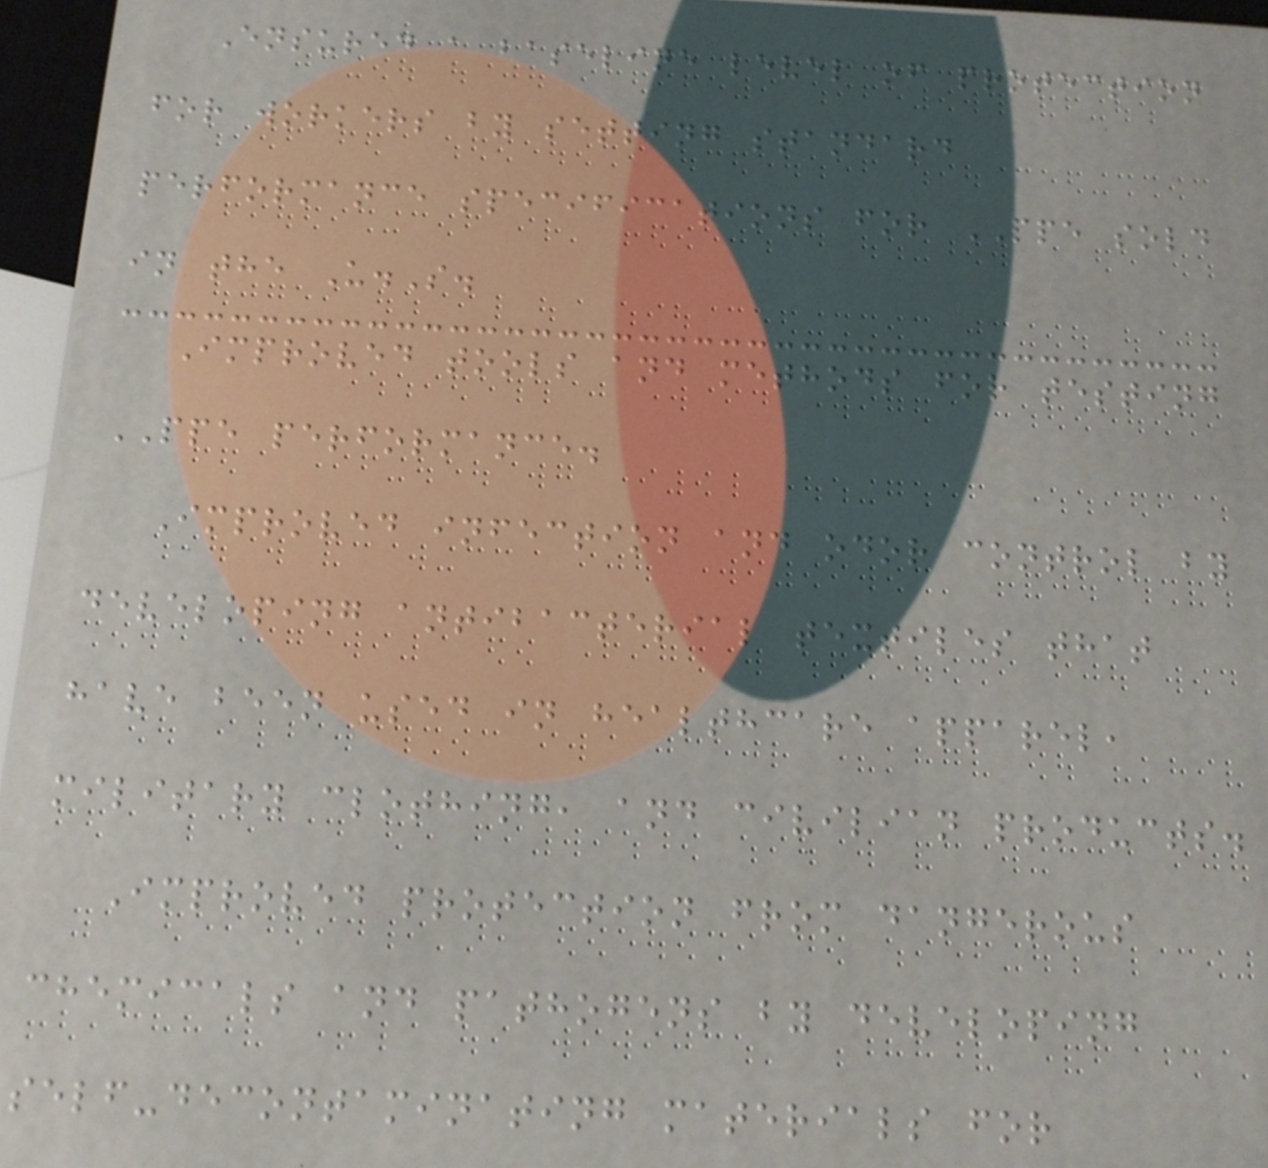Ensured a baseline level of protection
for workers by setting standard
performance specifications for PPE sold
in the U.S.
Improved tools and methods for testing
PPE performance.
Improved infection and odor control by
developing antibacterial textiles that
have been used in healthcare apparel,
military clothing, and civilian products.
Improved protection from dangerous
chemicals and pathogens by developing
self-decontaminating materials for
